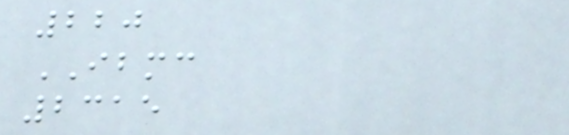220
IBMC
2315
